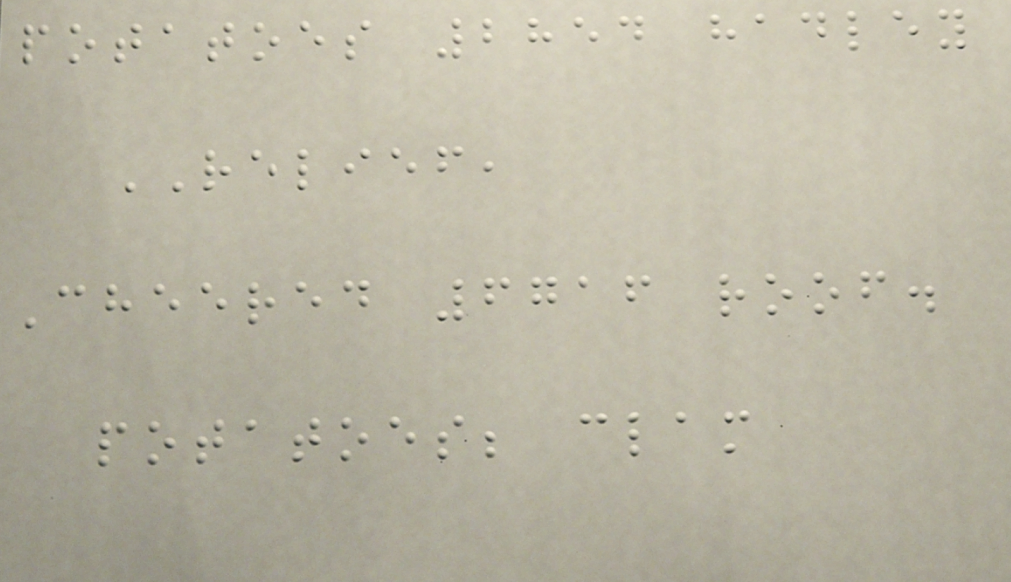potatoes 2854 hadley
RELIEF,
Cheered 6716 roof.
potatoes; clam
